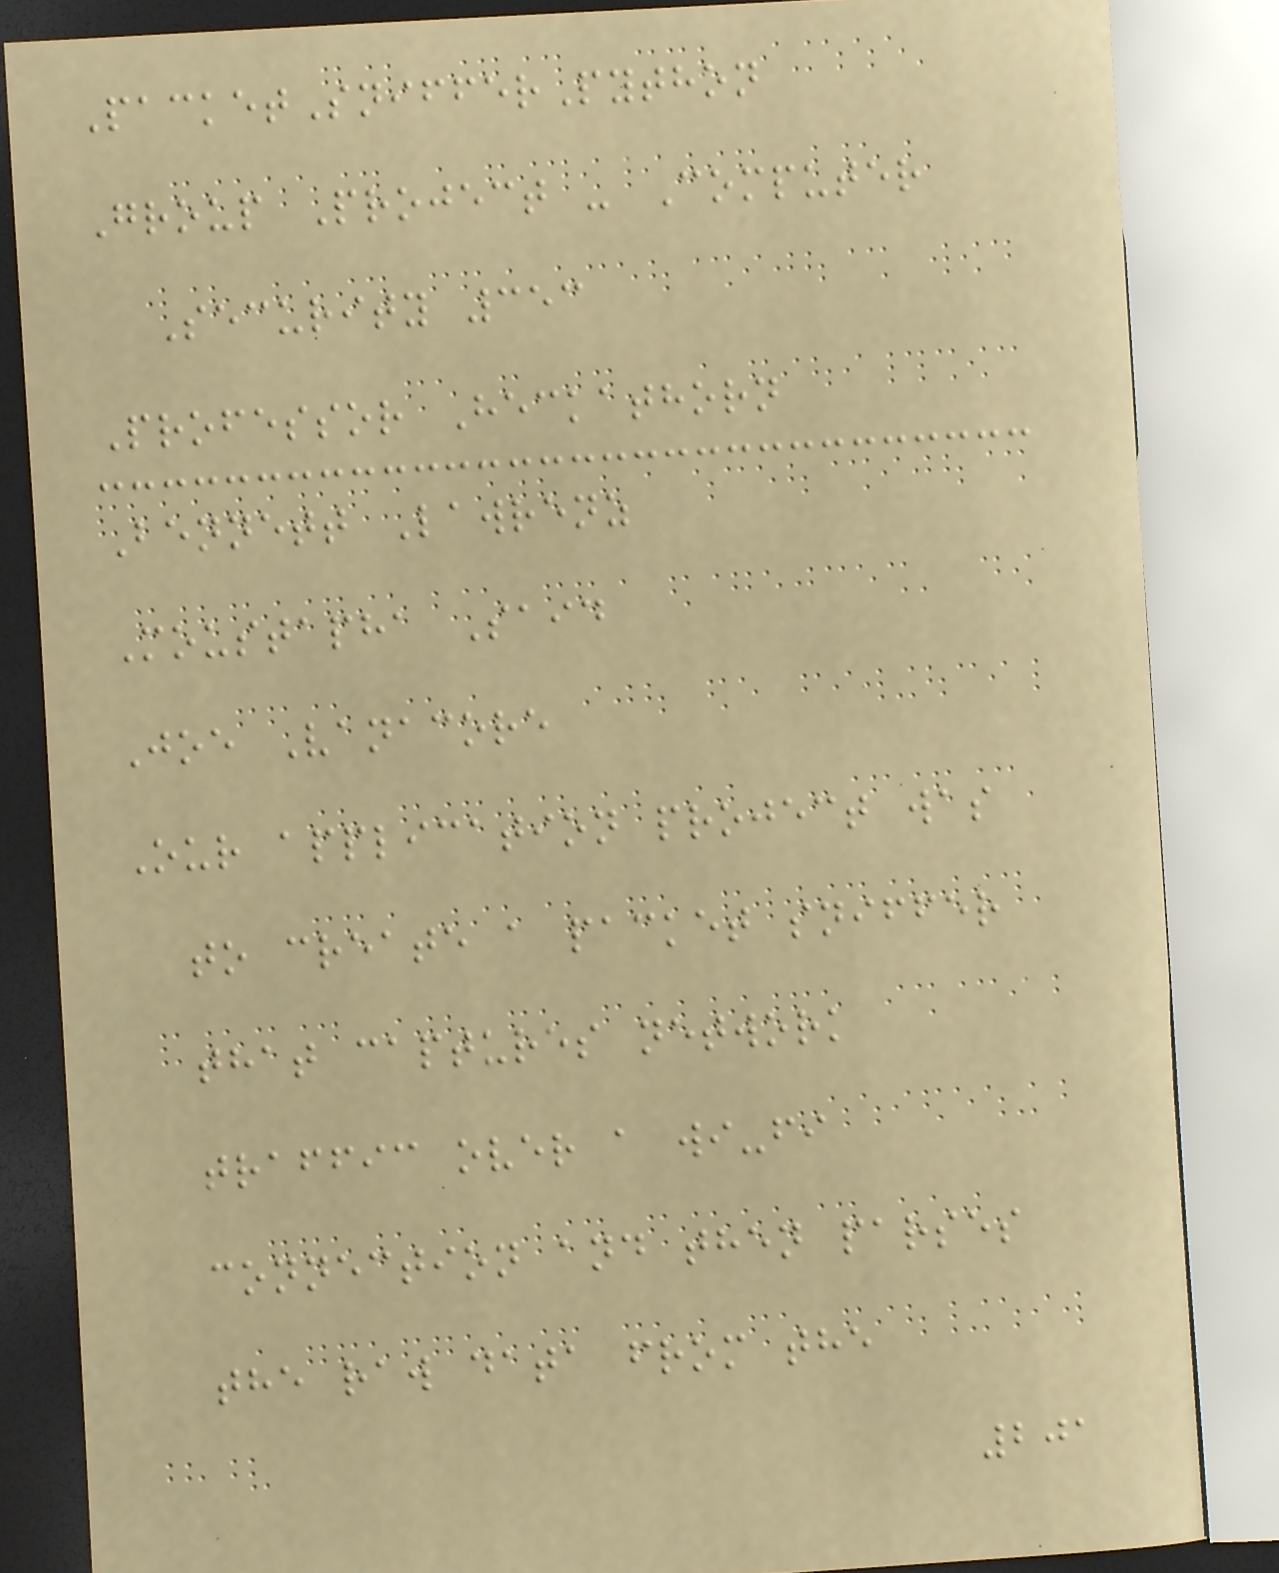PacketSnifferPython
Group Project - Computer
Security 353
Professor Heckathorn
Bennett Lawrenz
Moustapha Said
Joe Vanacore
Our application project was
to create a packet sniffer
that captures network
traffic over a wi-fi
connection and then parses
the raw data from the
201
